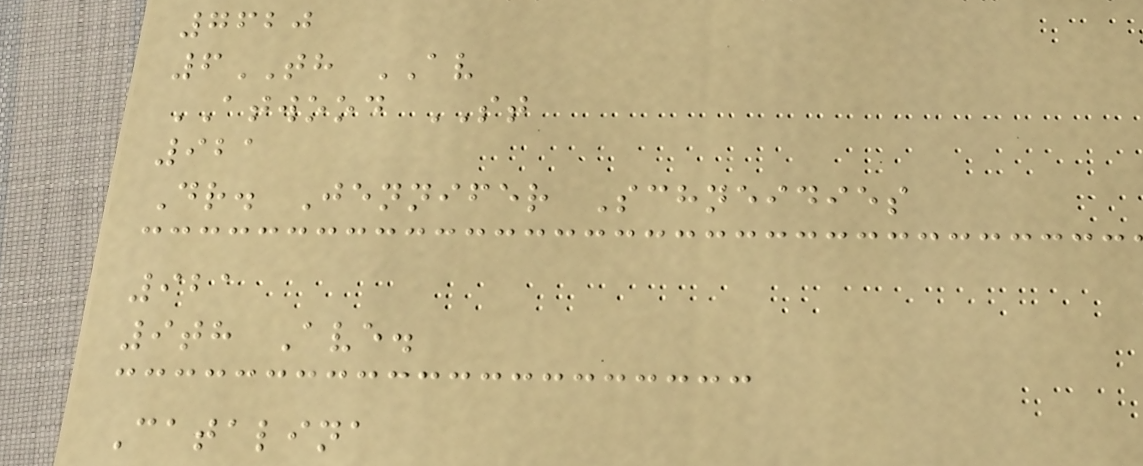7620
6TH AV
ATWOOD ST
921
Dr. Jennifer Schneidies
921
9th Ave.
Catalina
